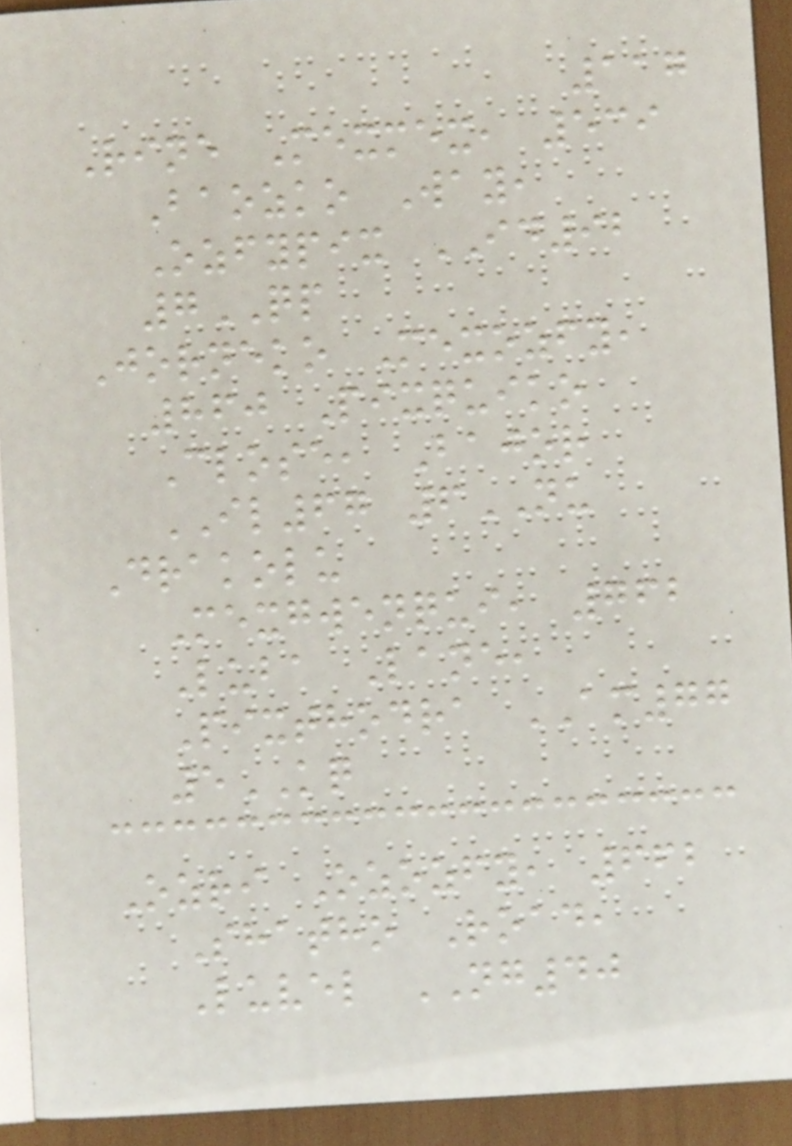117
Rine Mexmex, 539
Baozko Way,
Ozfypix ID92
7QP
Jorneko Mexozfy,
860 Pixquiko
Close, Bajor
IL67 6NU
Drakolu
Mexgwenqui, 762
Luba Lane,
Pixthodra AM77
5KQ
Ozri Ozozfy, 662
Shatho Road,
Luvel NG40
